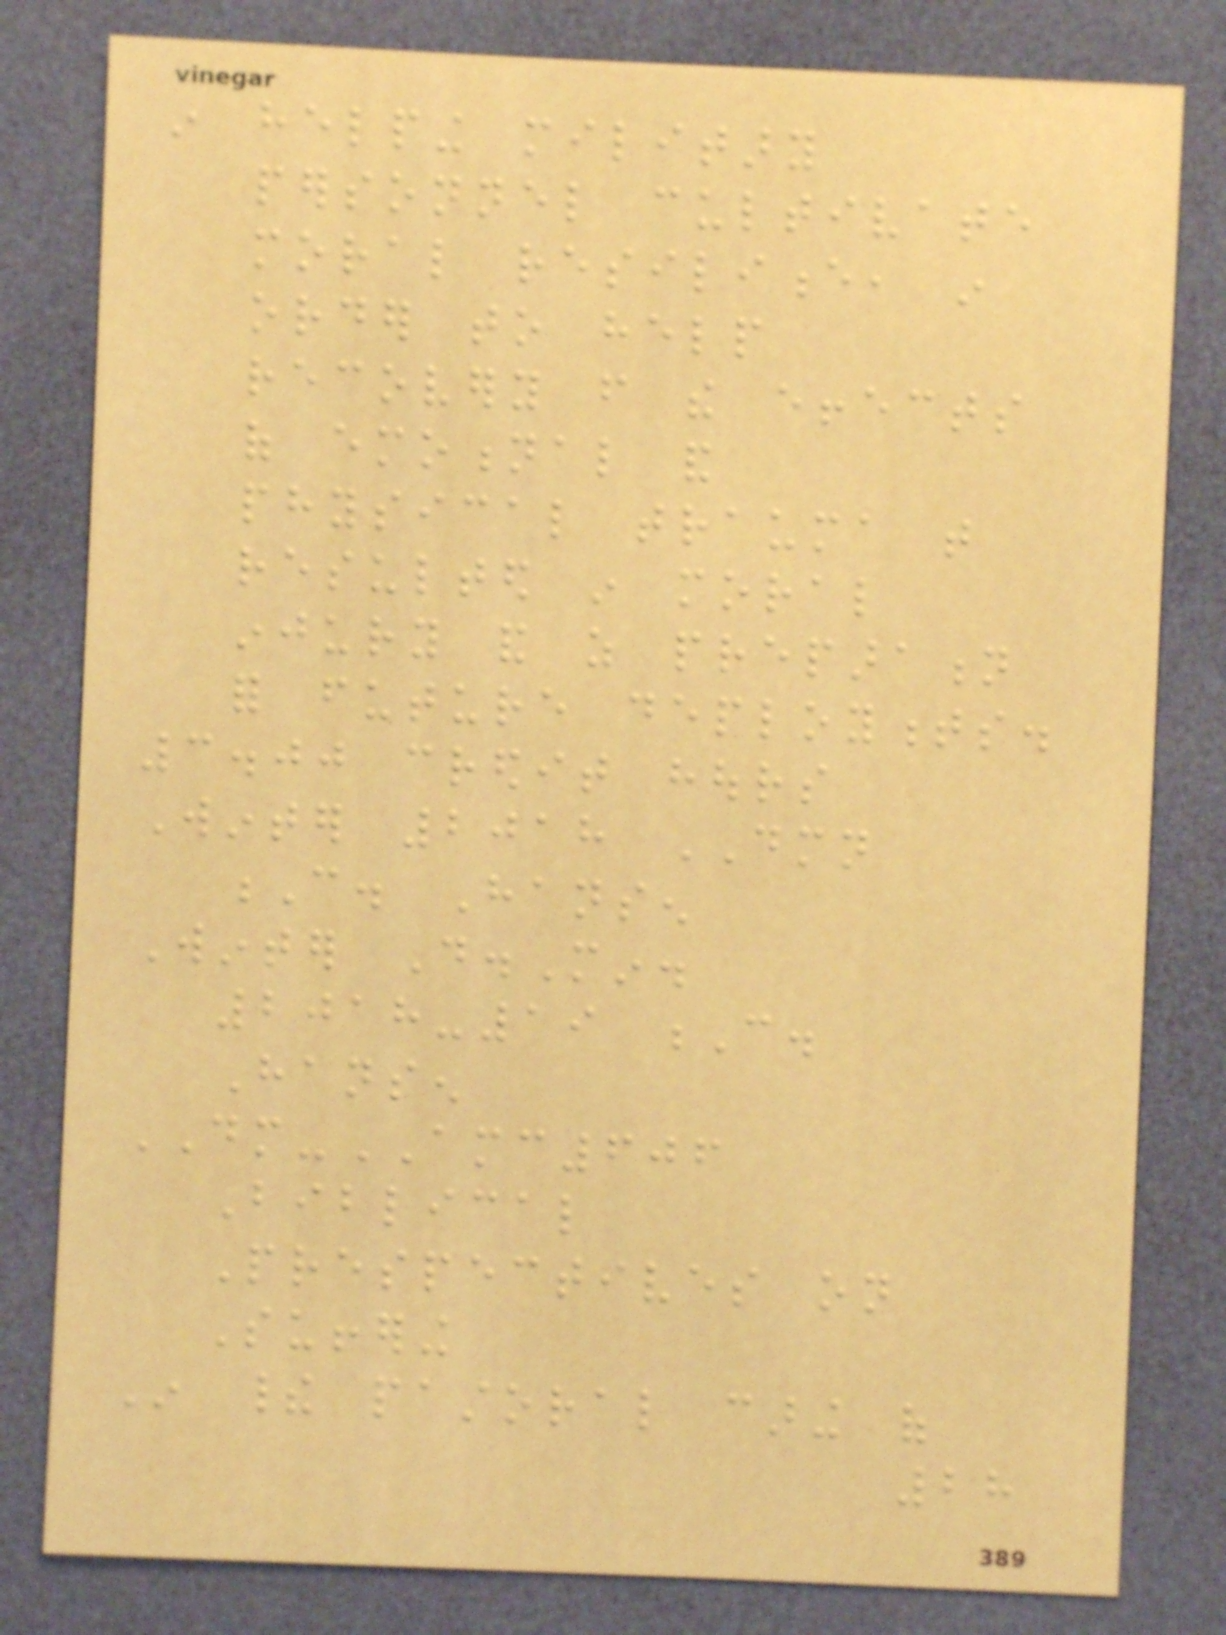in helping military
personnel cultivate
moral resilience, in
order to help
recovery from the effects
of emotional and
physical trauma that
resulted in moral
injury and as preparation
for future deployments.
3.00 credit hours
Winter 2018 DMN
C. Hansen
Winter D.Min.
2018-19 C.
Hansen
DM-AMC606
Biblical
Prespectives on
Suffering
In their pastoral caring of
28
